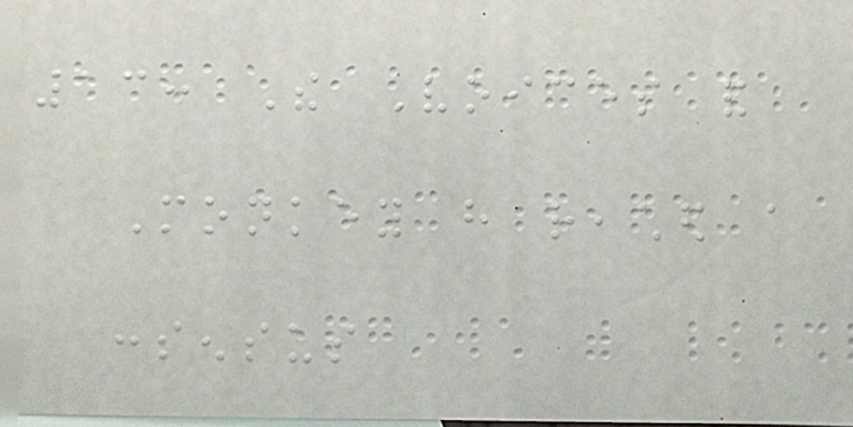13: The Voices and
Monkey have reached a
consensus
